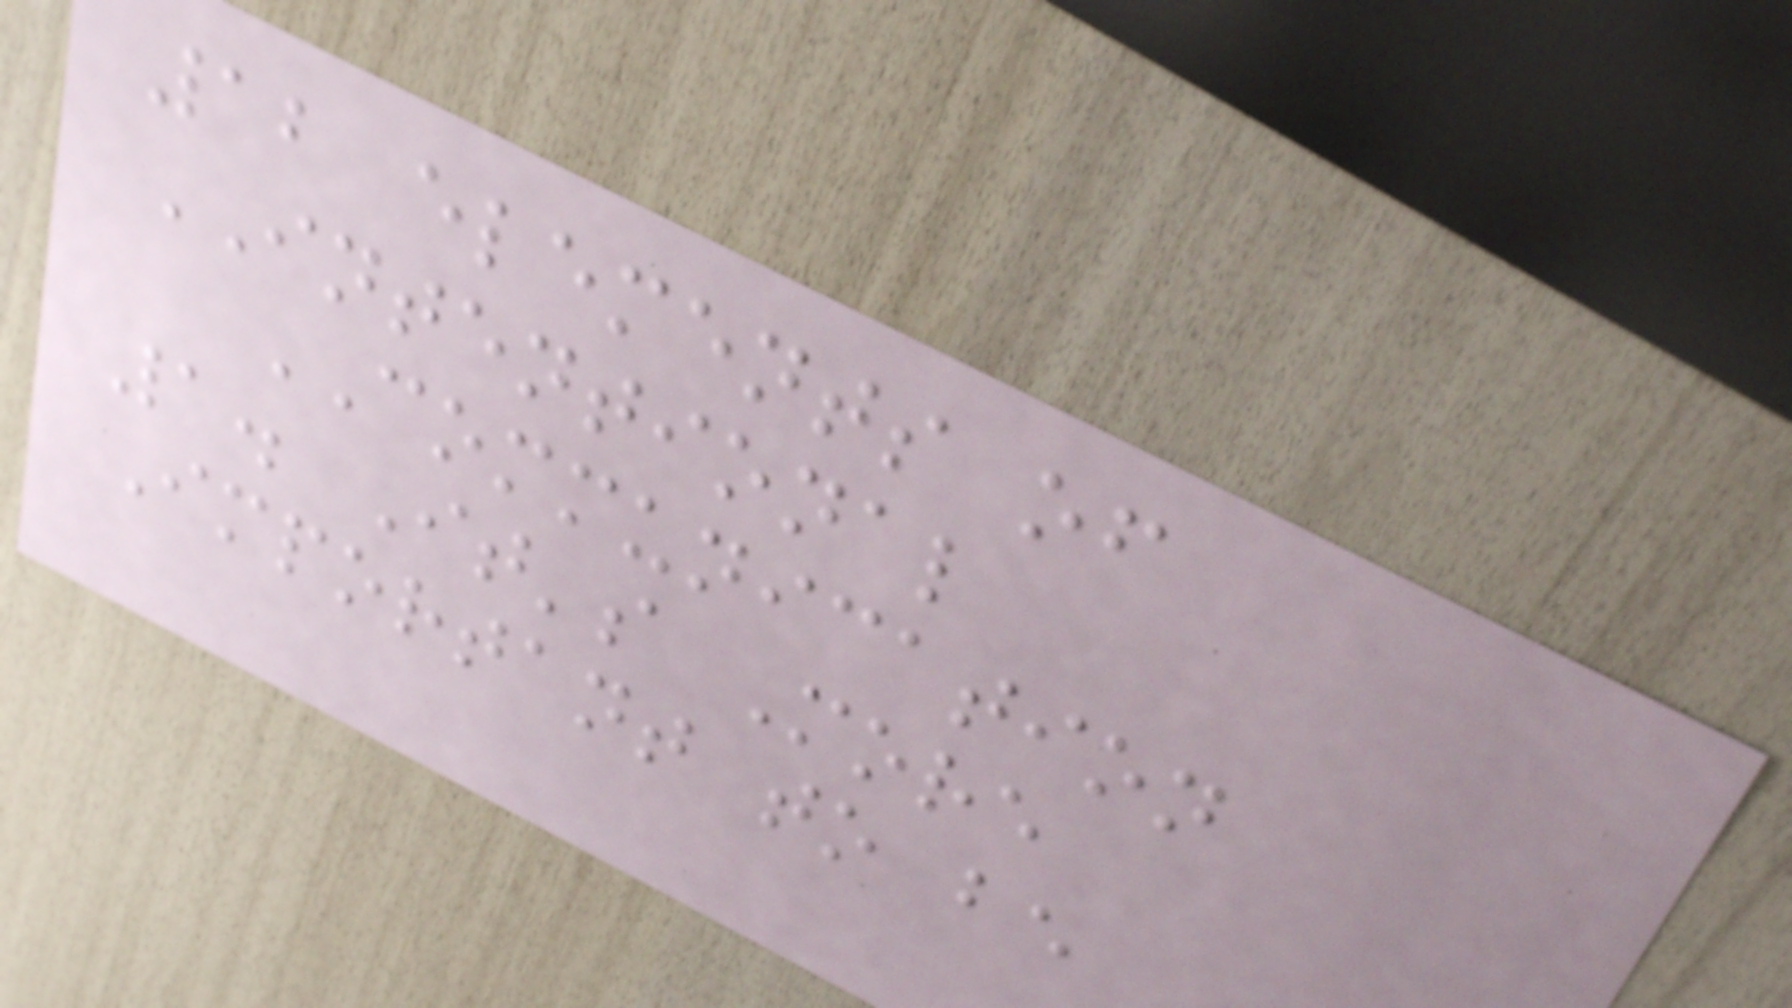12 elements of
INTENTIONAL
COMMUNICATION
1. It's More
Important to be
